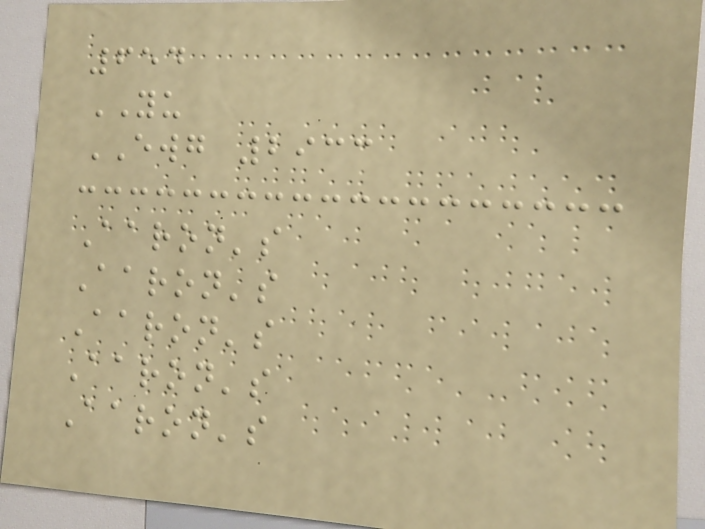654
YU
EWG 2933
Aaron's
Aaron's
Aaron's
Aaron's
Aaron's
